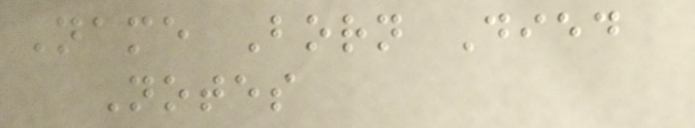Name Born Died
Notes
